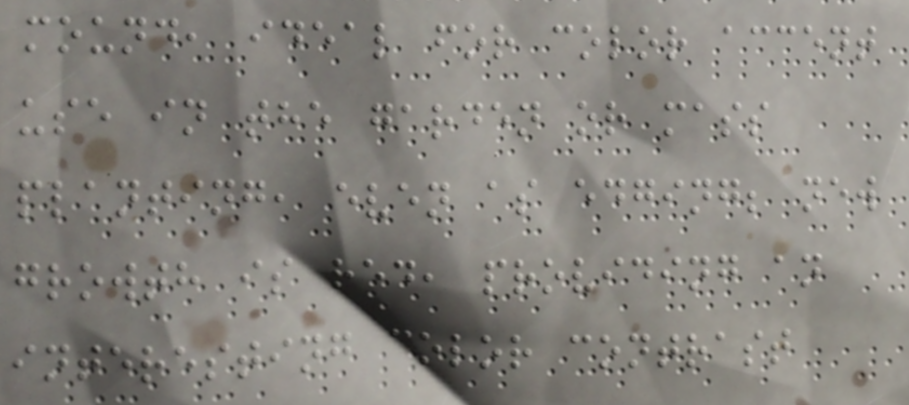mound, ideal for color accent
use in the garden or mass
planting, even as edging; new
growth is red, providing an
interesting color contrast
